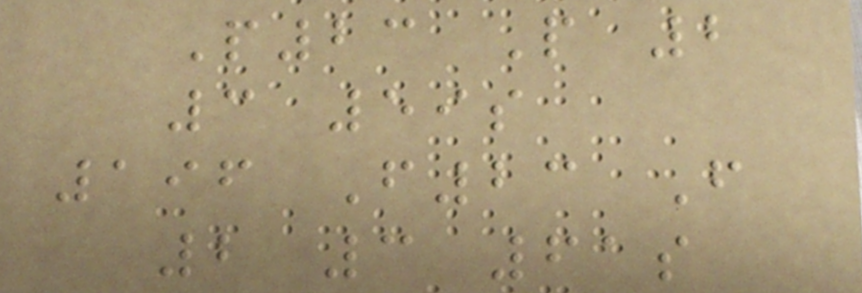P23 P 2
3 59s
196 F23 F
2 3 61s
